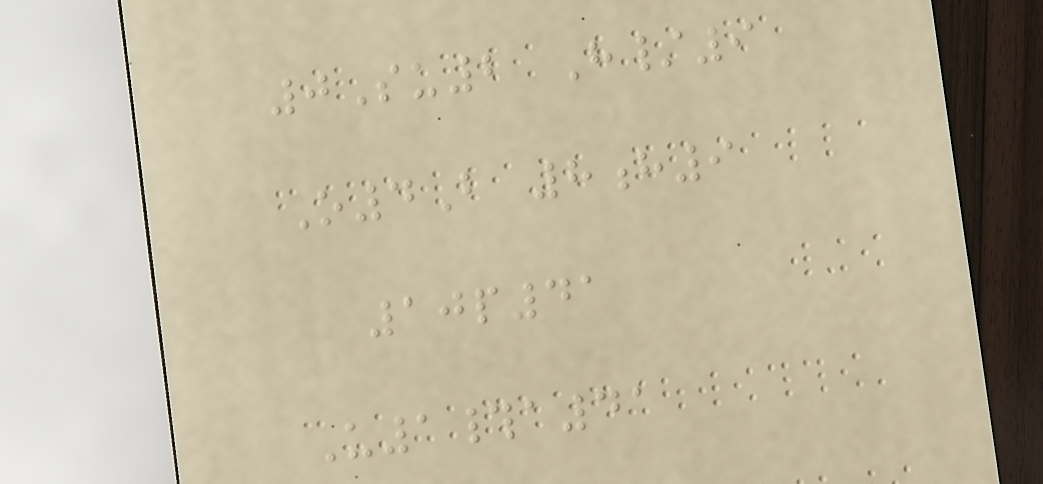0Su2 H/9
O4B 8h9
10p41
U1#a41
